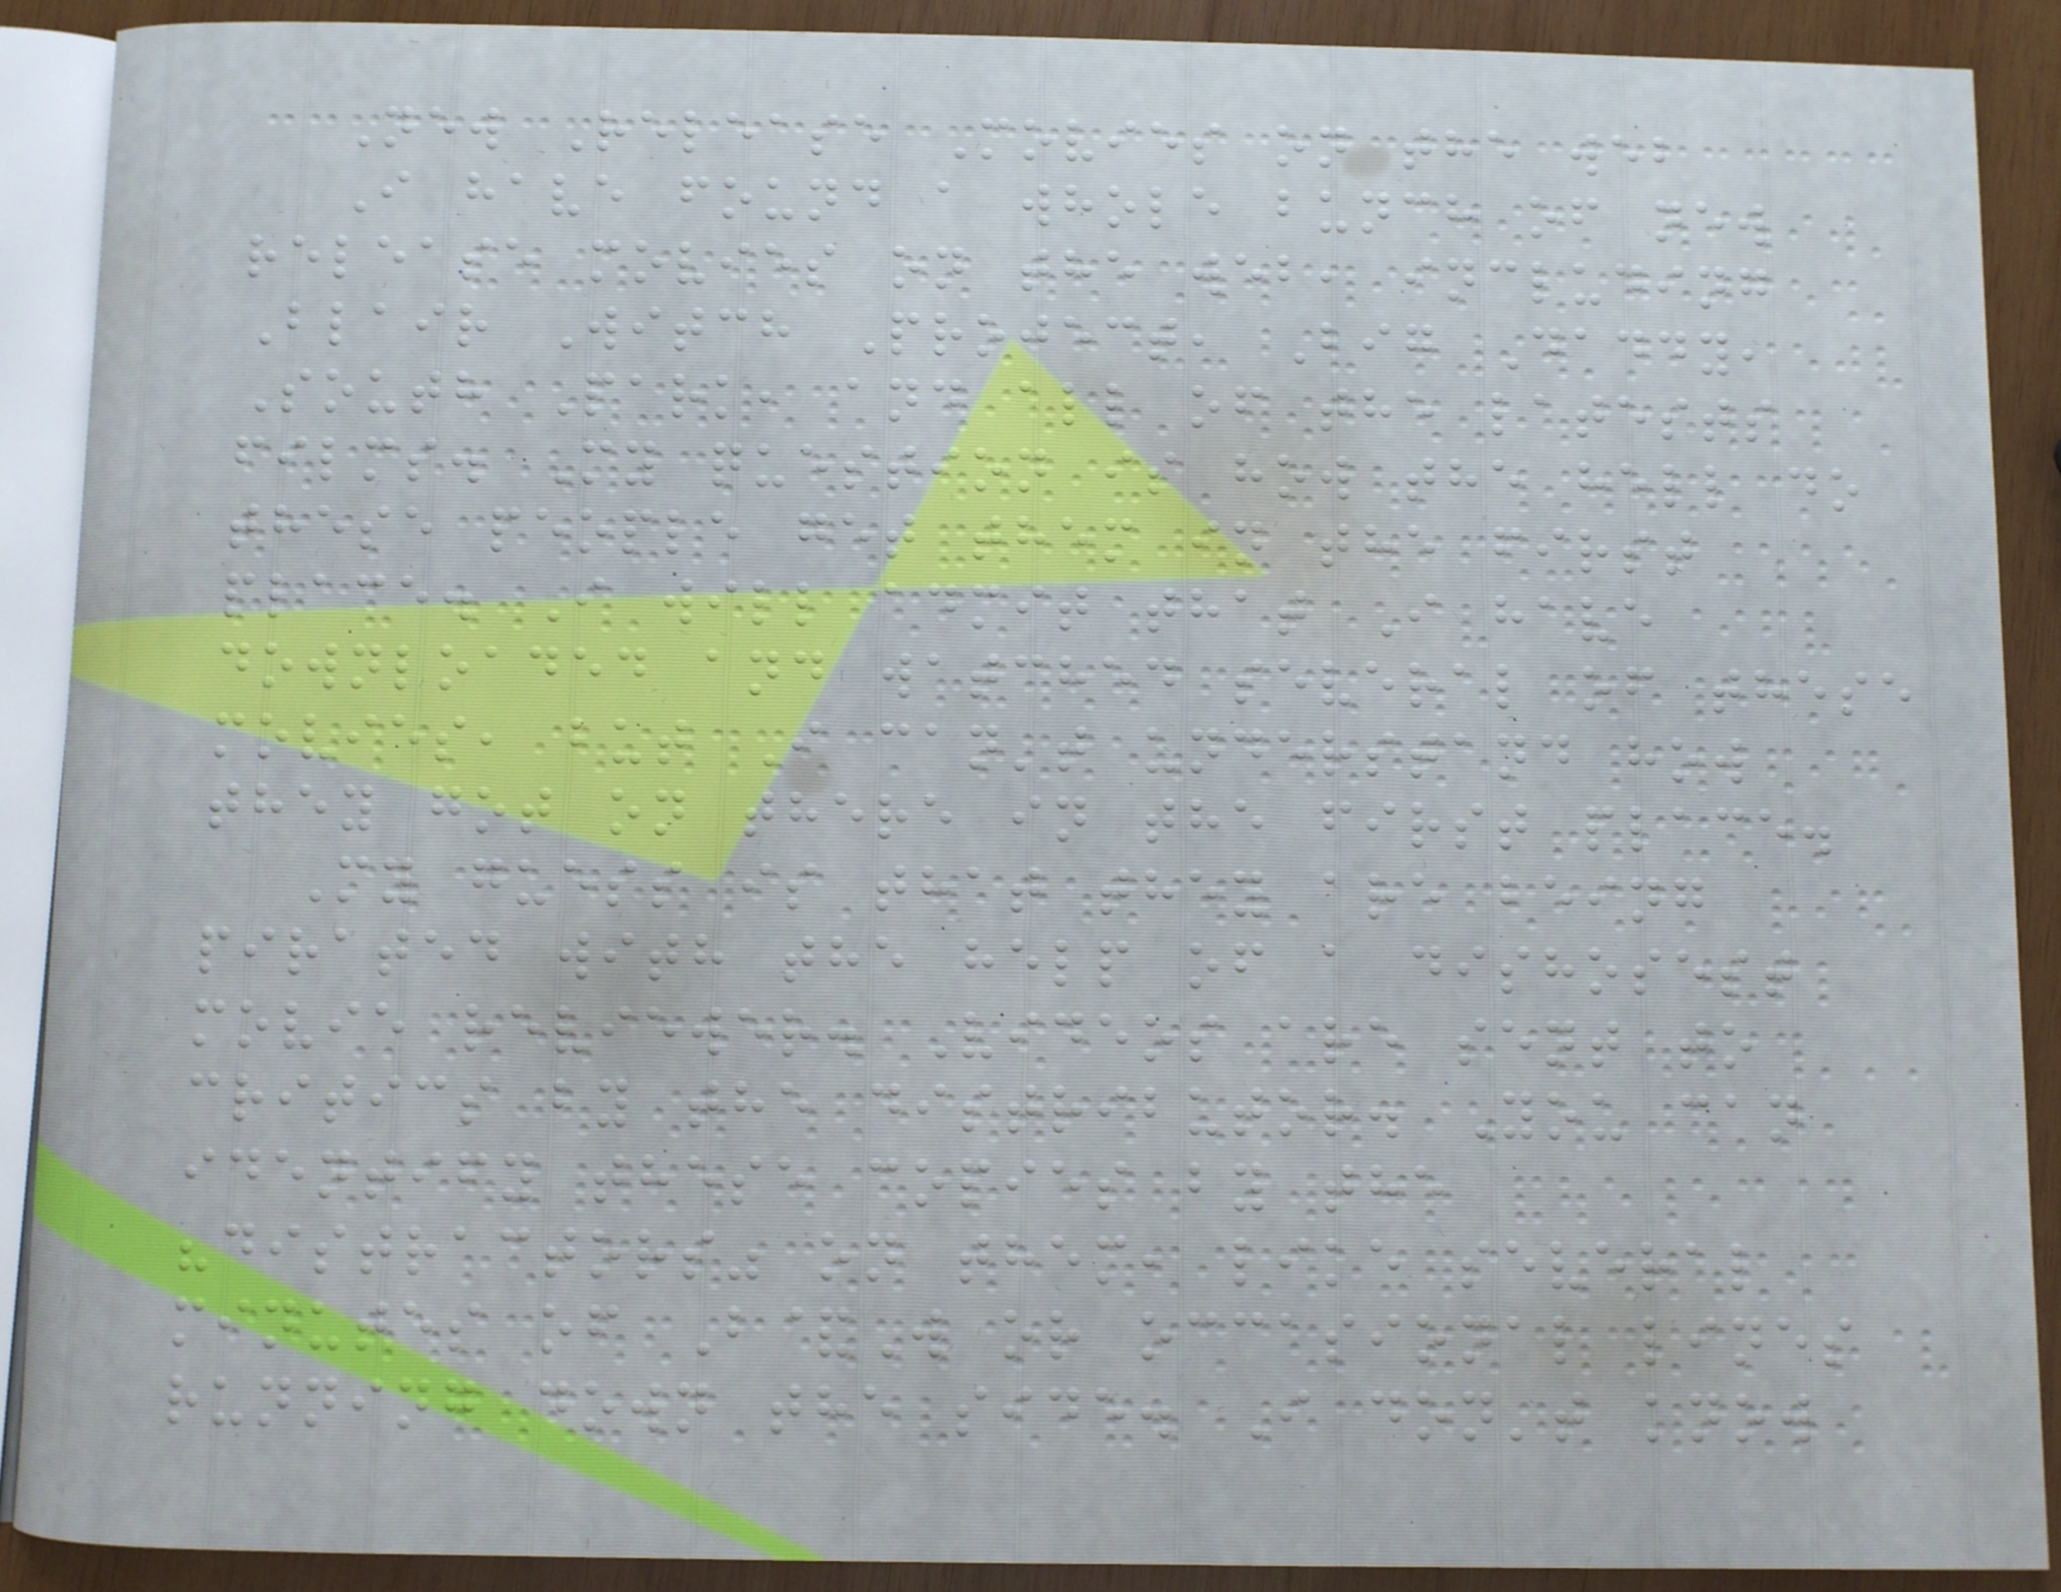New Release Movies on the web
I have found a whole bunch of new
release movies on the web, including
Blair Witch Project, Big Daddy,
South Park, and all of the latests
films. My question is how the hell do
these people get them in the first
place. I will admit that I have
downloaded and watched several of these
movies, but I can't understand how
they got on there in the first place.
My guess is that they are being
pirated with the help of a dishosest
movie reviewer. Videos are sent to
critics by the distributor. You can
identify these copies by the
"distractors" on them, like several
minutes of B&W or occasional lines
running down the side. I don't know
